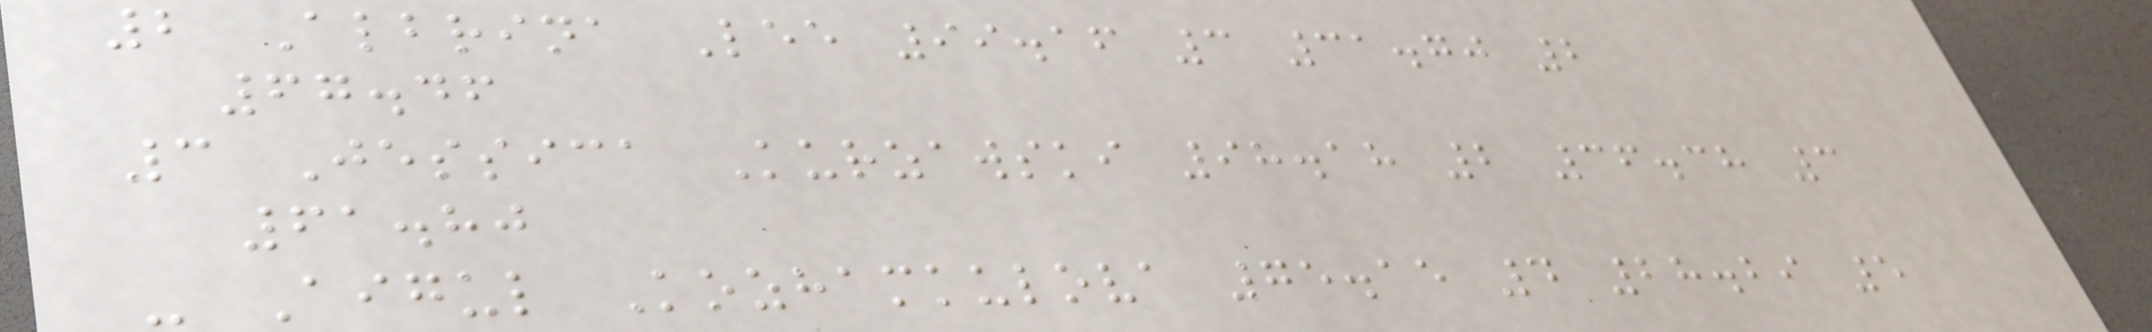2 Albrina Lee 99.16 3 31.70 2
67.46
3 Jessica Kurzawski 98.18 2 36.38 3
61.80
- Aigul Kozhamkulova 75.15 4 28.29 5
